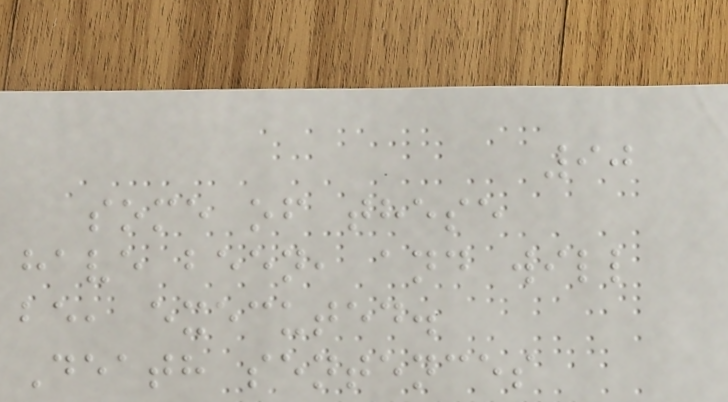90
some of these
have been, and will
be, executed.
Death sentences
